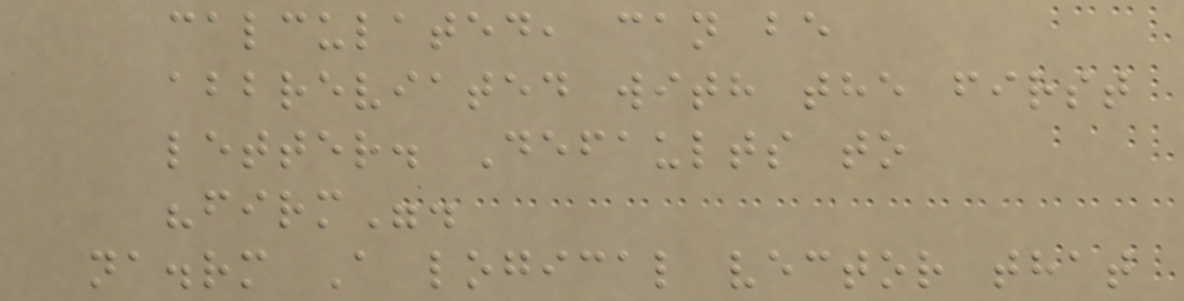calculated, can be
abbreviated with the first
letter. Defaults to
"firm".
na.rm A logical vector that
